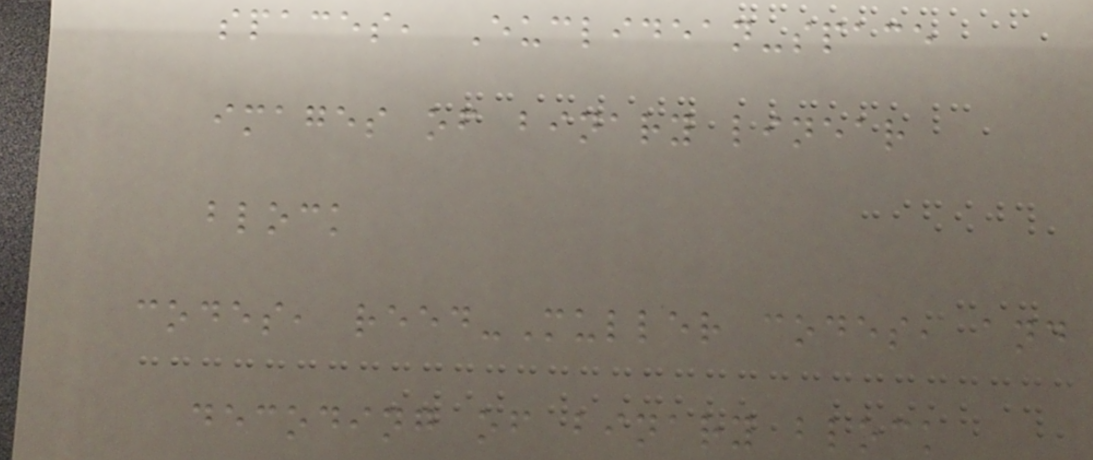spaces, Euclidean-space
images of binary linear
block
codes, reed-Muller codes, and
decoding of binary block
